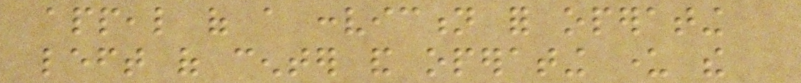appeal of a conviction for operating
left of center and operating under the
